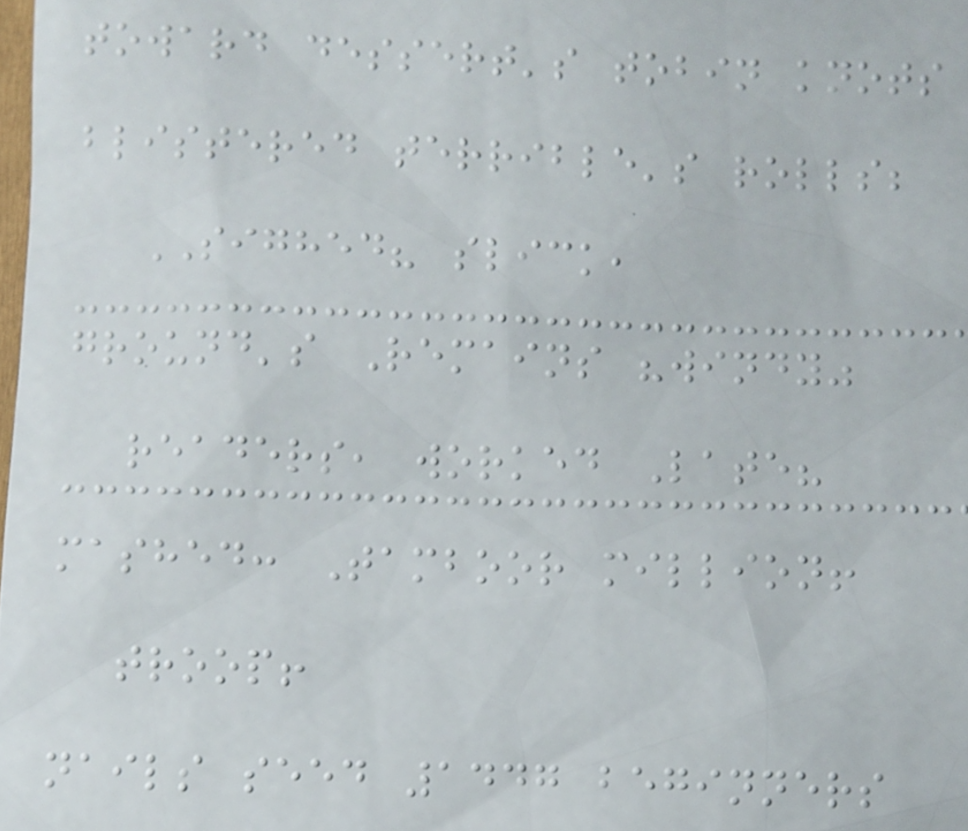toward dessert's tobin knots
blistered terrible's rolls;
SIGHED? slick,
ground's Remains "windy"
readers, worked Late?
mashed: Tamboor million!
troop!
nails seed 1447 beginners
